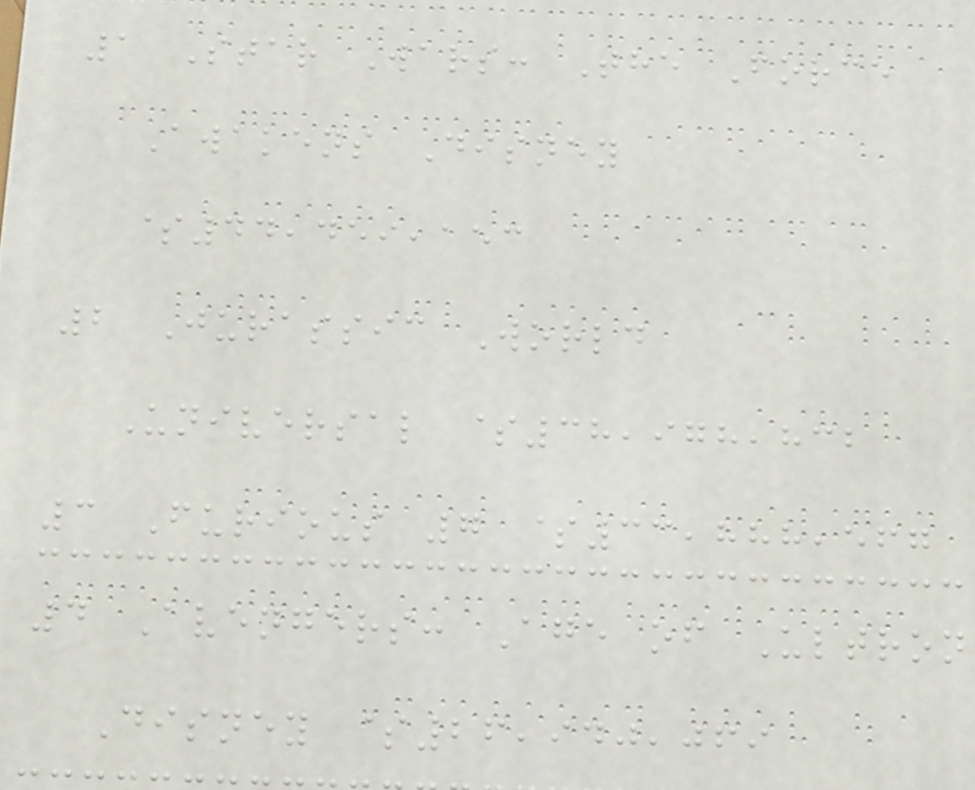1 Star Wars: The Force
Awakens Disney
$44,459,153
2 Jurassic World
Universal $38,978,832
3 Furious 7 $33,888,567
4 Avengers: Age of Ultron
Disney $26,940,069
